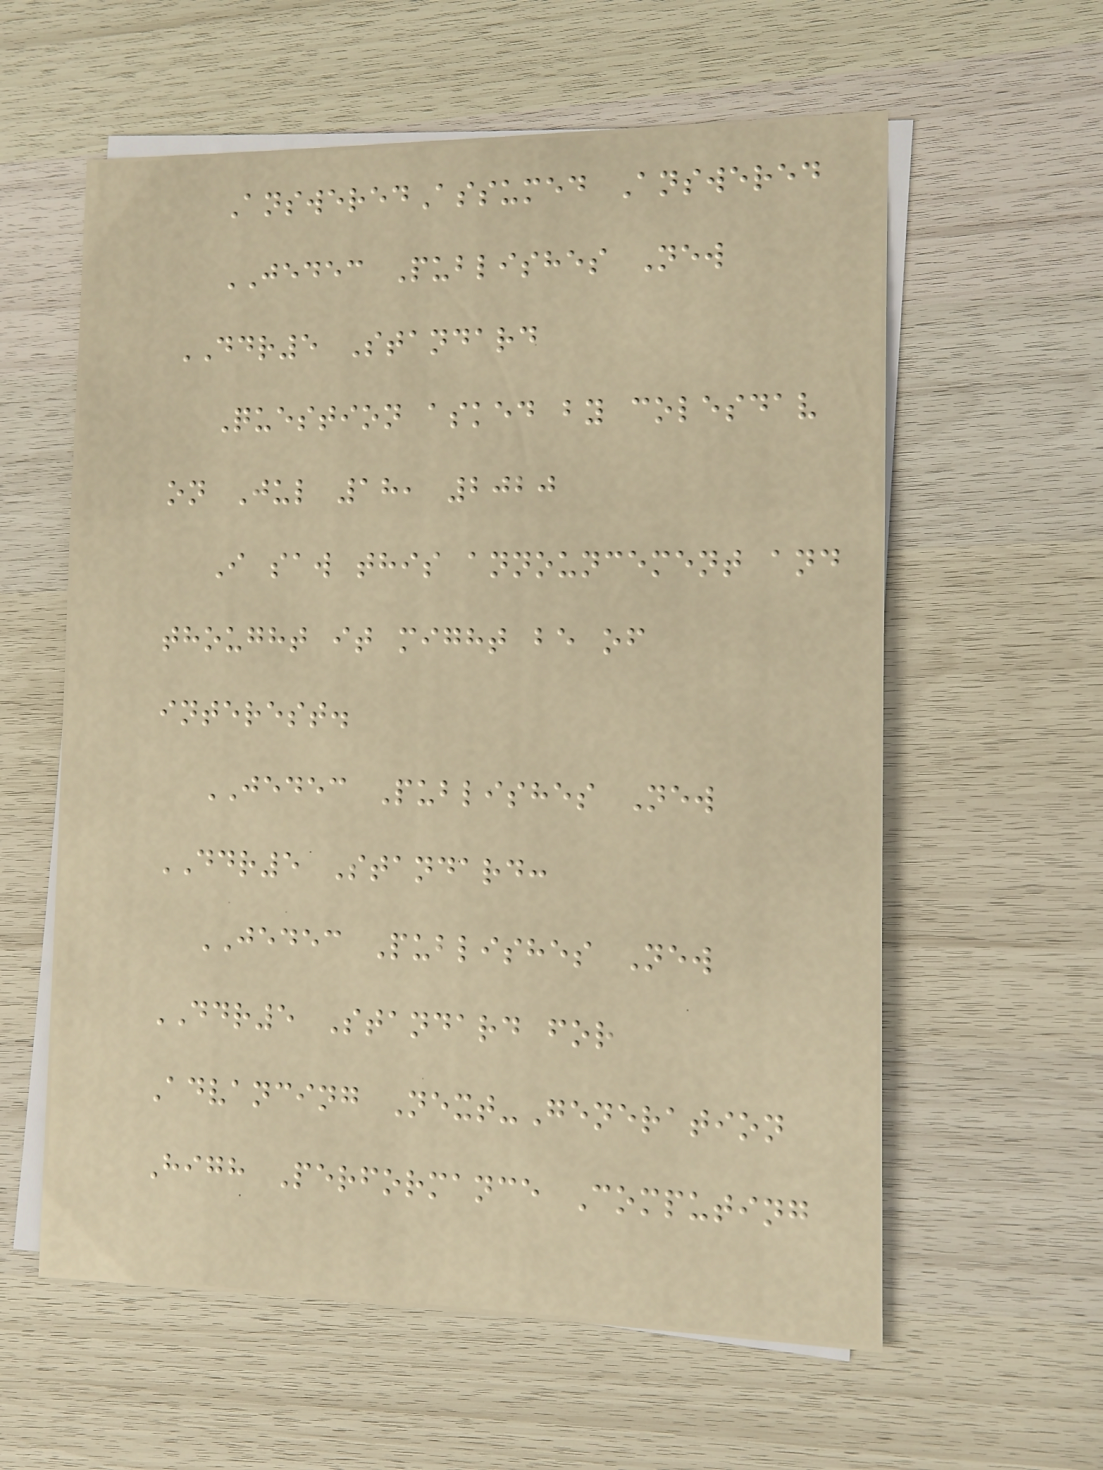AnsweredAssumed Answered
JEDEC Publishes New
DDR5 Standard
Question asked by colesdav
on Jul 18, 2020
I saw this announcement and
thought it might be of
interest.
JEDEC Publishes New
DDR5 Standard:
JEDEC Publishes New
DDR5 Standard for
Advancing Next-Generation
High Performance Computing
